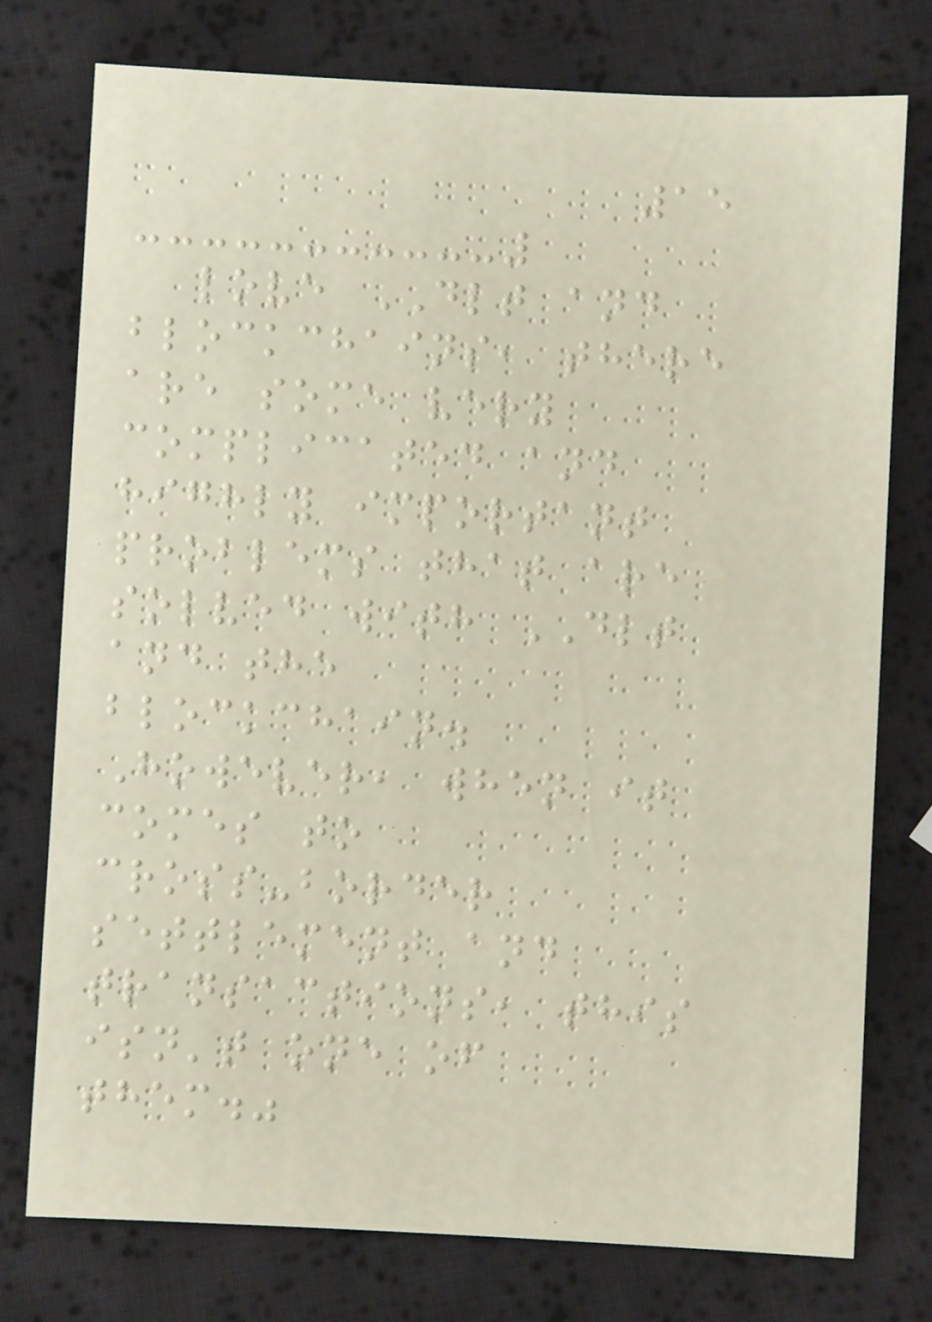15
love DLT and
blockchains, there
are some very
complicated and
highly important
problems that are
solved with DLT
and the
blockchain.
However, when it
comes to
cross-border
settlement and
transactions, this
isn't one of
them."
